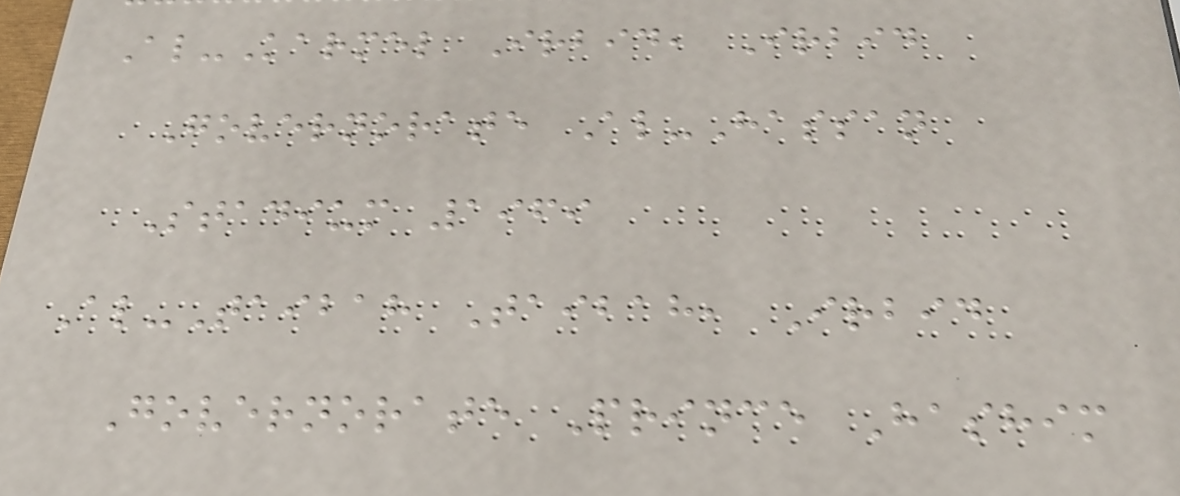Al-Karmel Irbid, Irbid
Governorate Al-Hassan
Stadium 1969
Al-Taibah Taibah, Irbid
Governorate Prince Hashim
